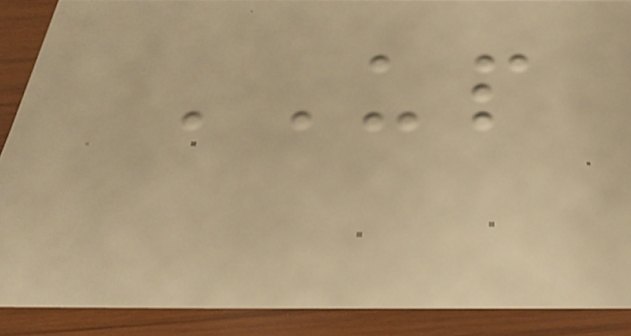UP
